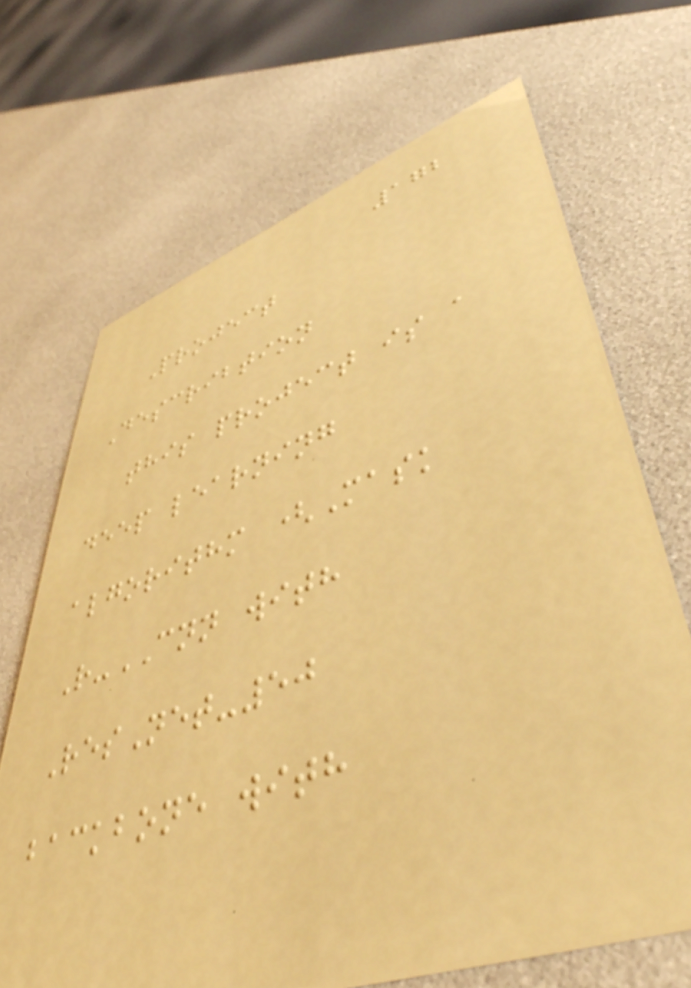172
Project
Describtion
this project is a
deep learning
algorithm (Mask
R-CNN with
ResNet-50
backbone with
